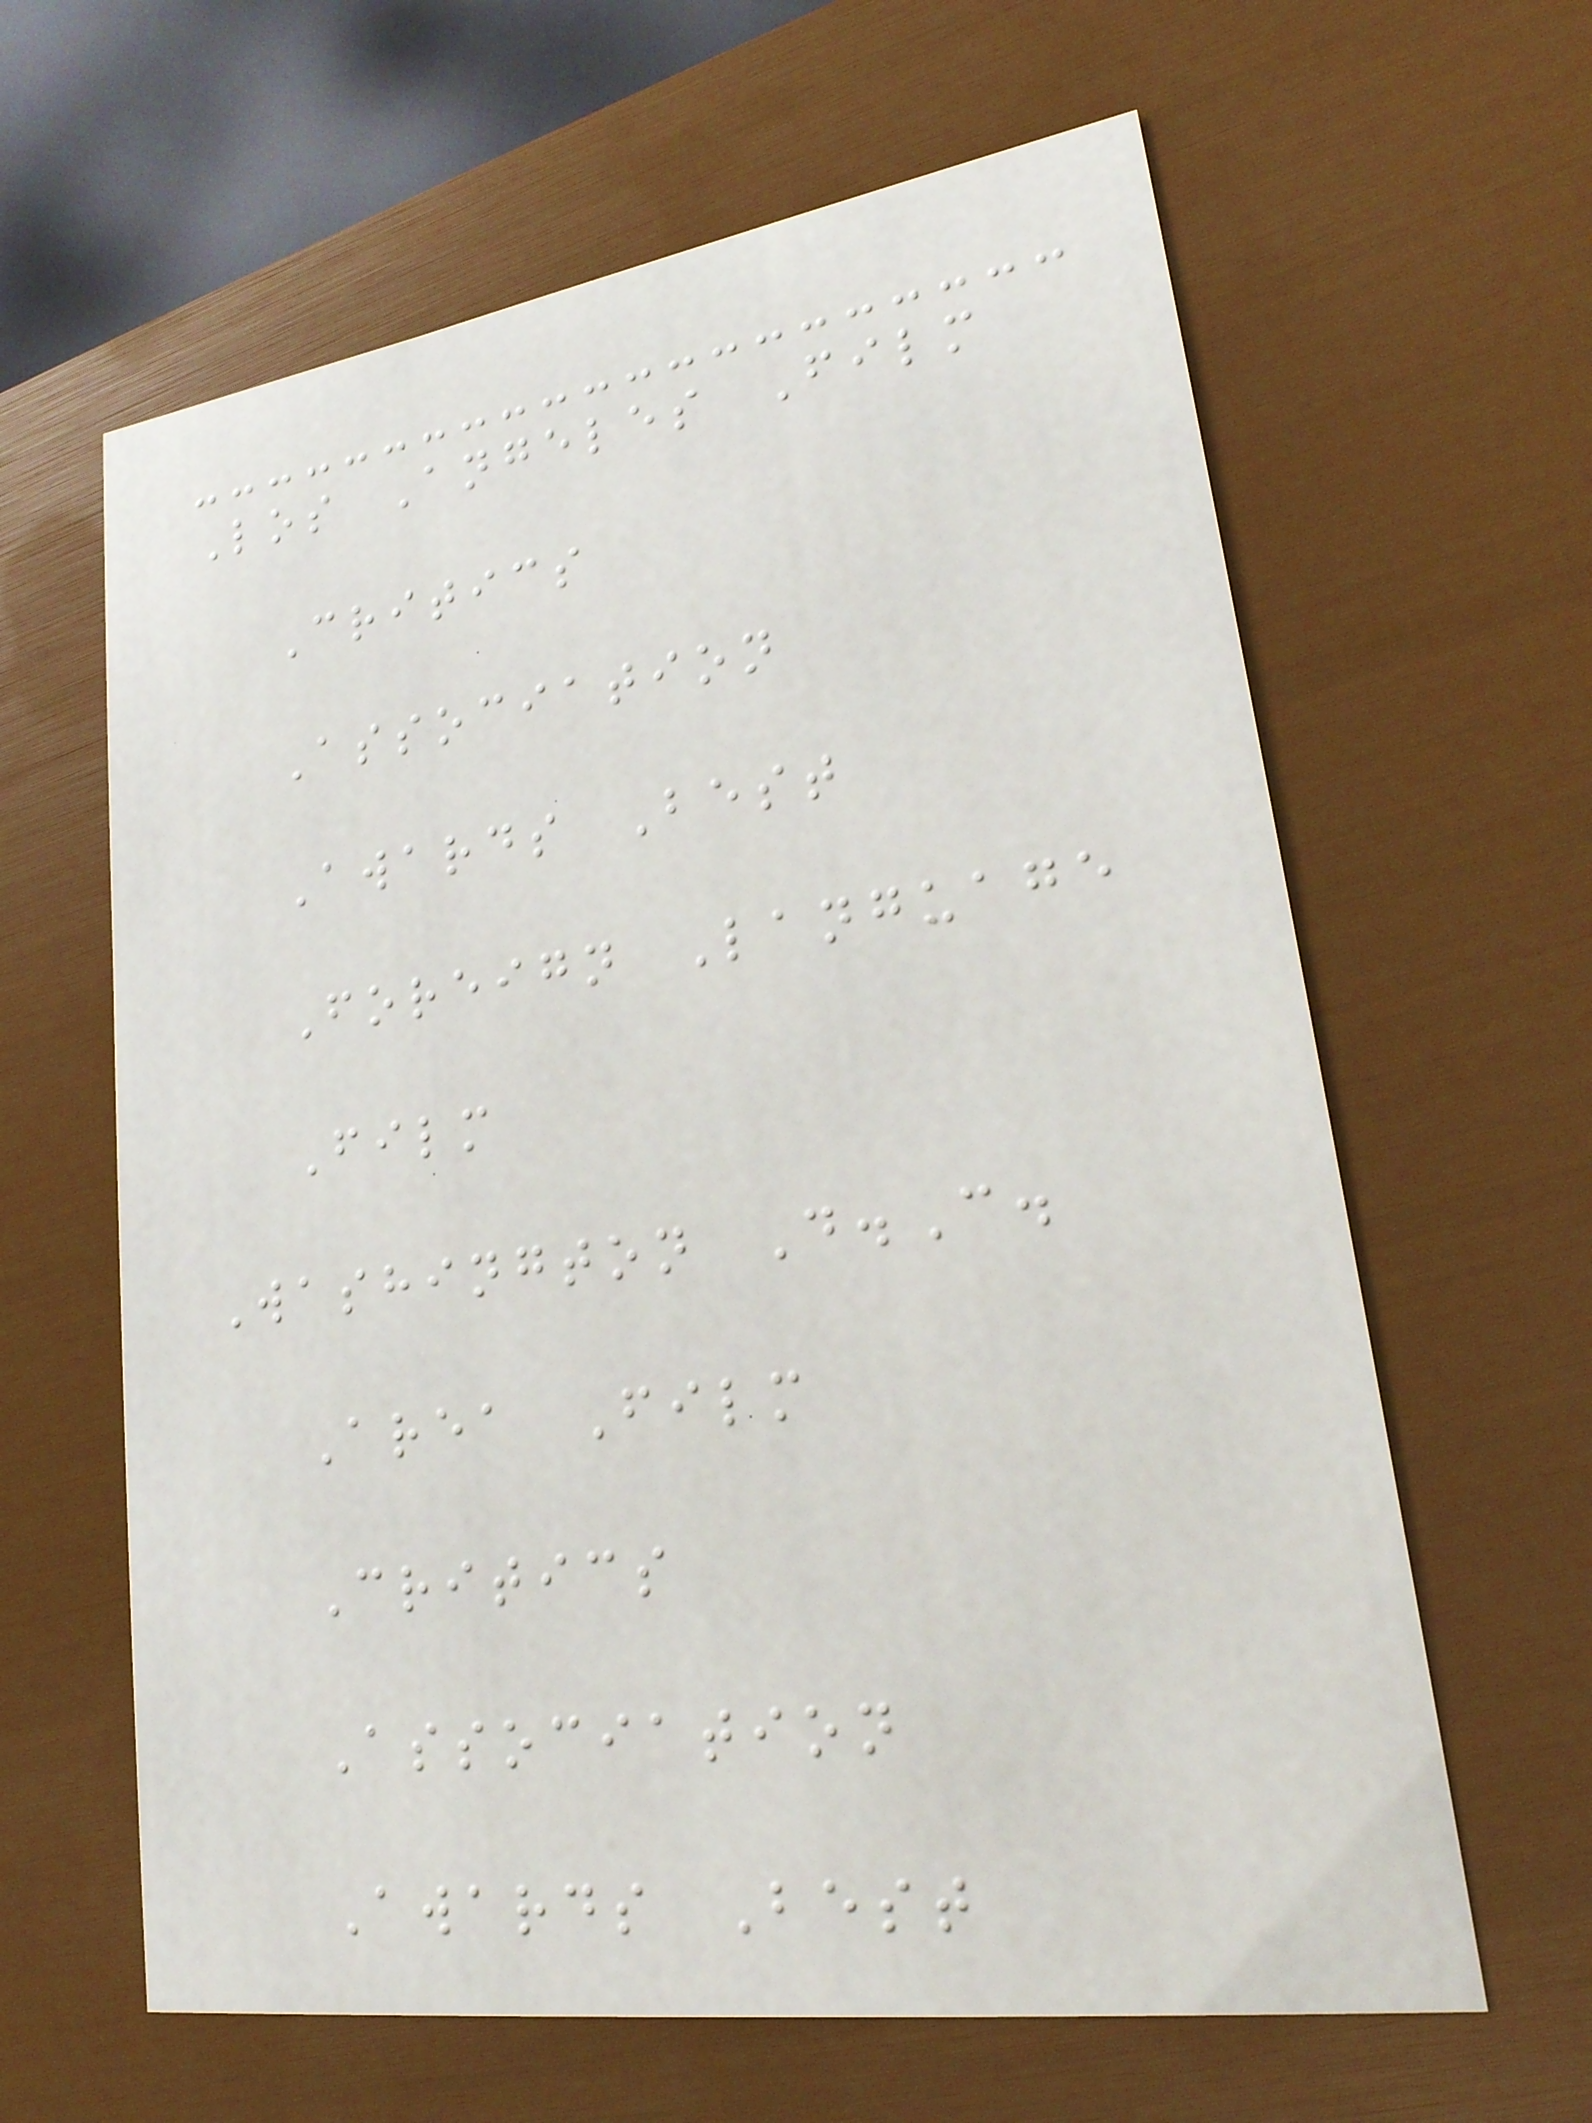Los Angeles Film
Critics
Association
Awards Best
Foreign Language
Film
Washington D.C.
Area Film
Critics
Association
Awards Best
